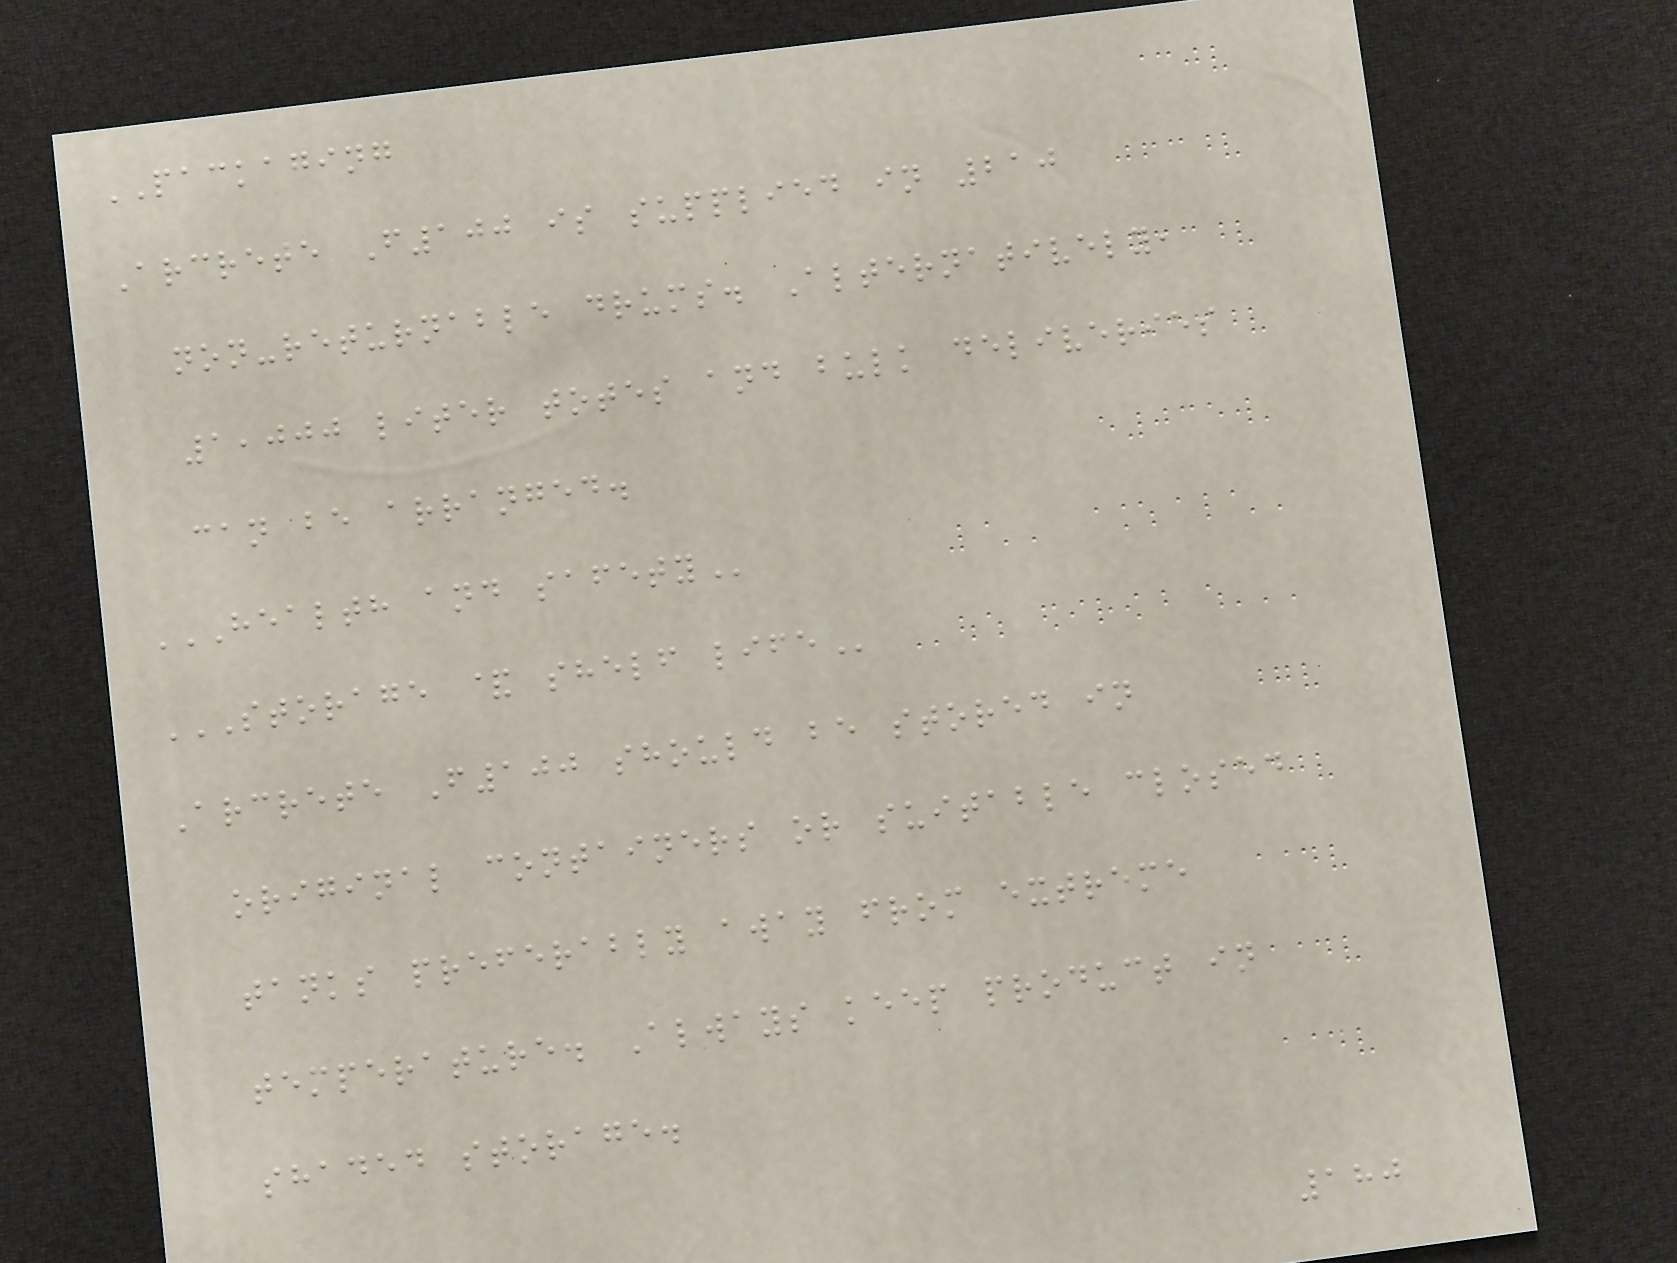PACKAGING
Arcrete F100 is supplied in 210
non-returnable drums. Alternatively,
1,000 liter totes and bulk deliveries
can be arranged.
HEALTH AND SAFETY
STORAGE & SHELF LIFE
Arcrete F100 should be stored in
original containers or suitable closed
tanks preferably away from extreme
temperature. Always keep product in
shaded storage.
180
